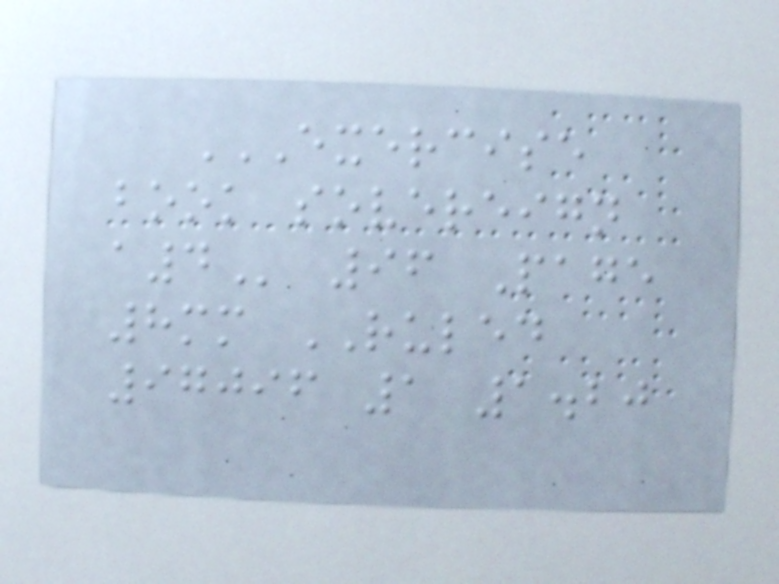EXERCISE
BOOK SOVEREIGN
A4 96 Page
8mm RULED
97096 1 1.20
